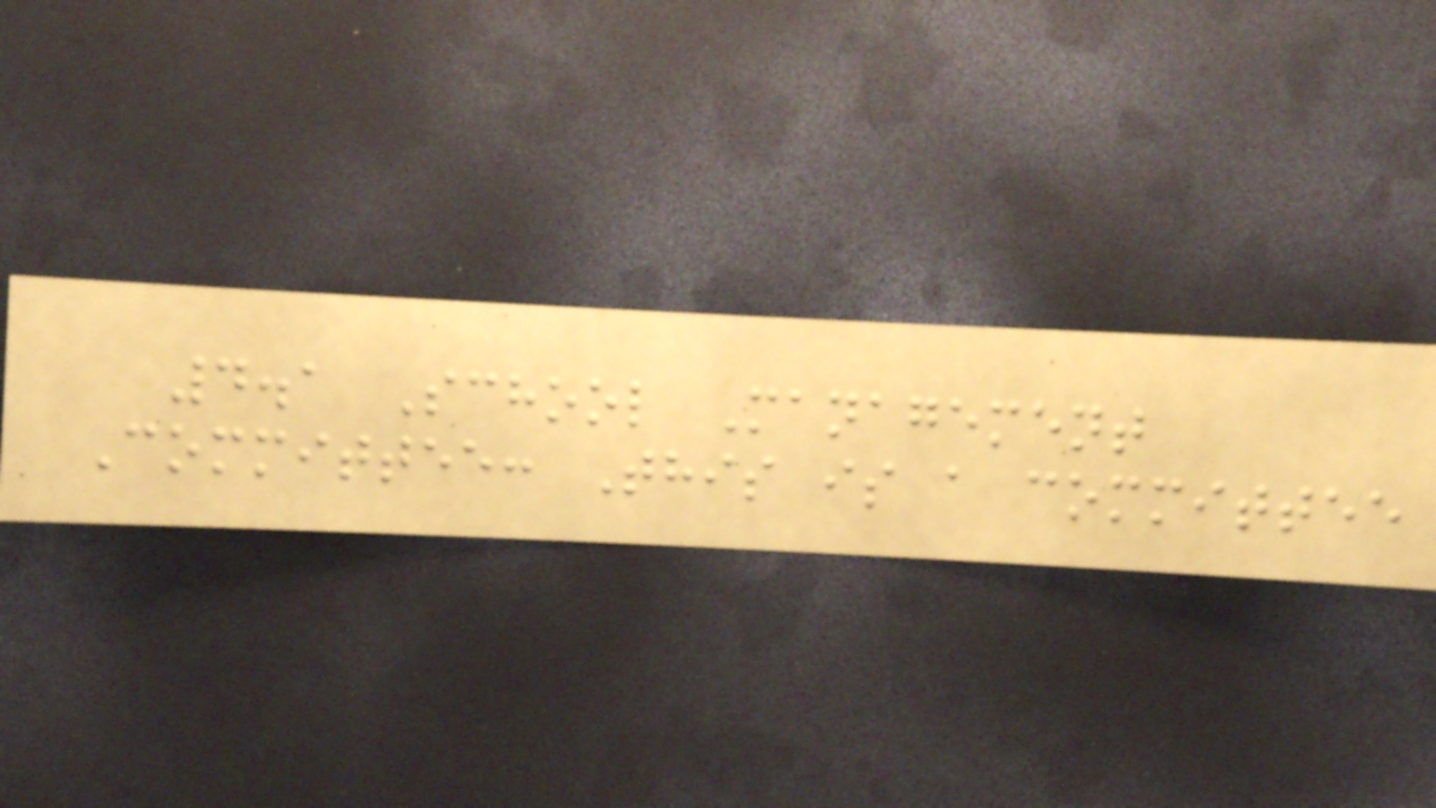4.1 School Management
Committee: This is a committee
